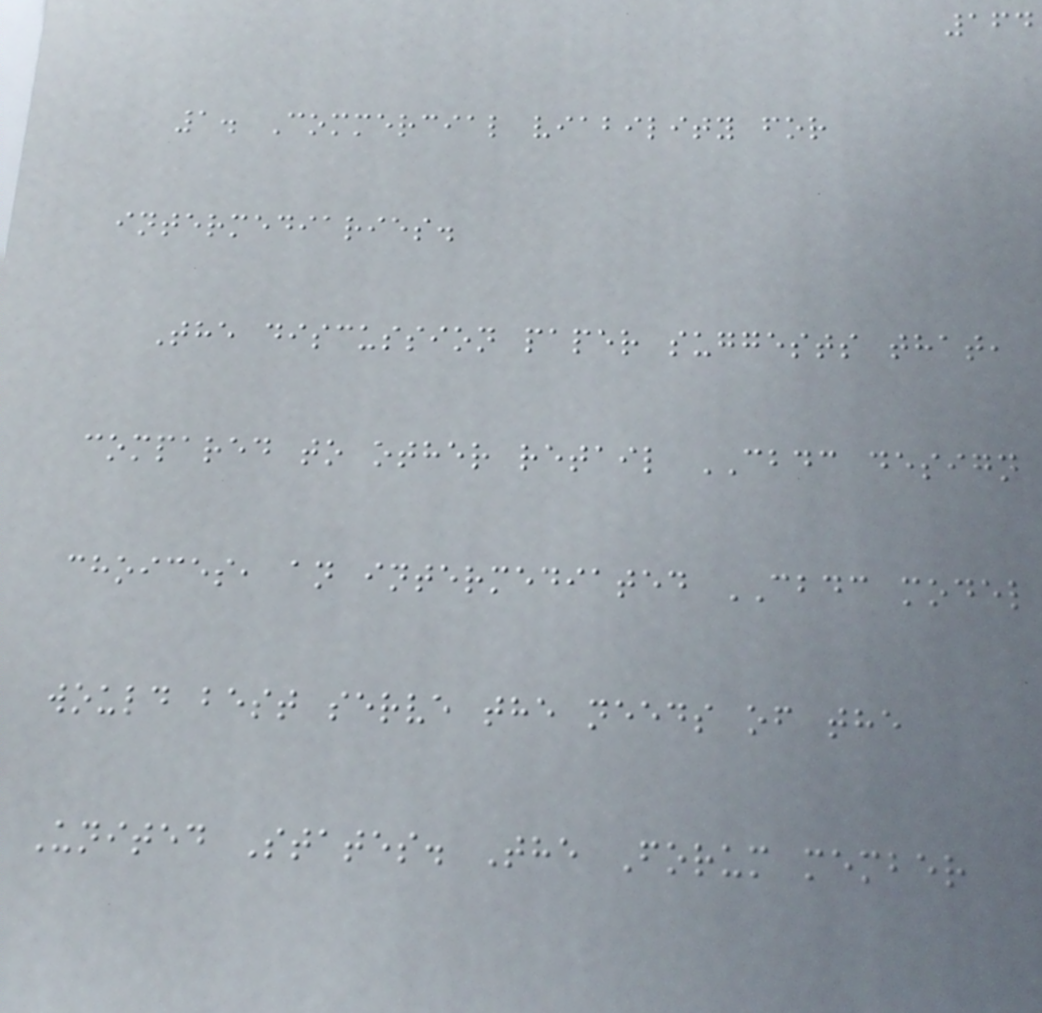164
1. Commercial viability for
intermediaries.
The discussion paper suggests that,
compared to other retail CBDC design
choices, an intermediated CBDC model
would best serve the needs of the
United States. The Forum member
